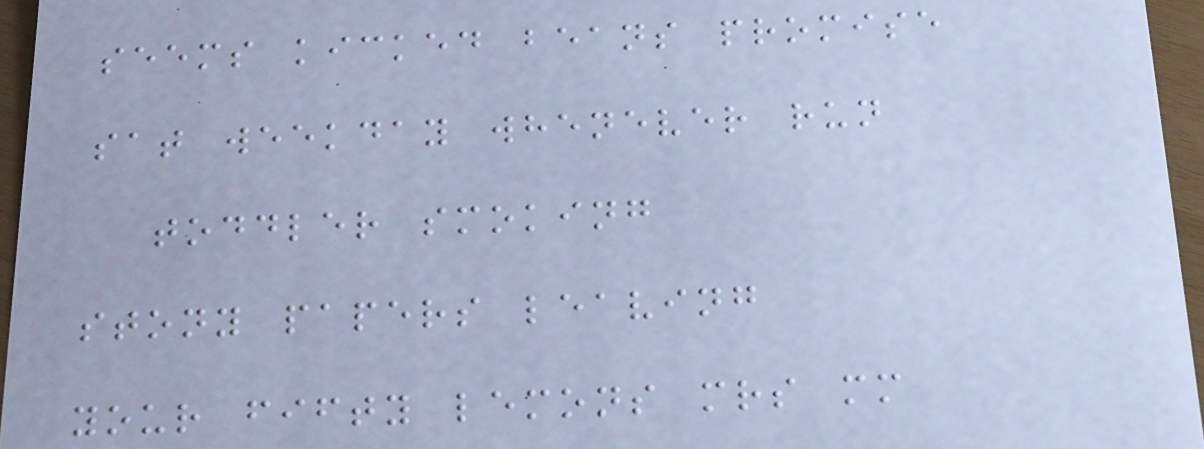seems kicked beans promise
sat weekday whenever run
toddler smoking
stony papers leaving
your fifty lemons mrs mm
